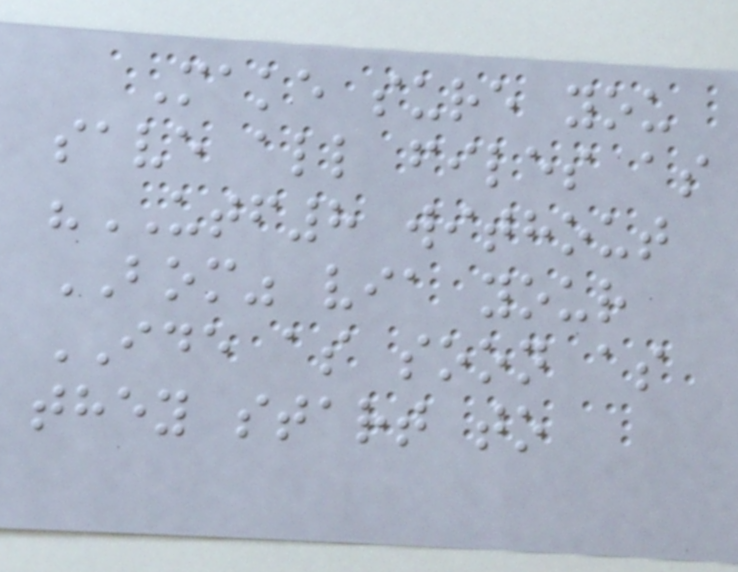Make sure you
save all files as
"UTF8 without
BOM" via your
IDE as soon as
they start to
